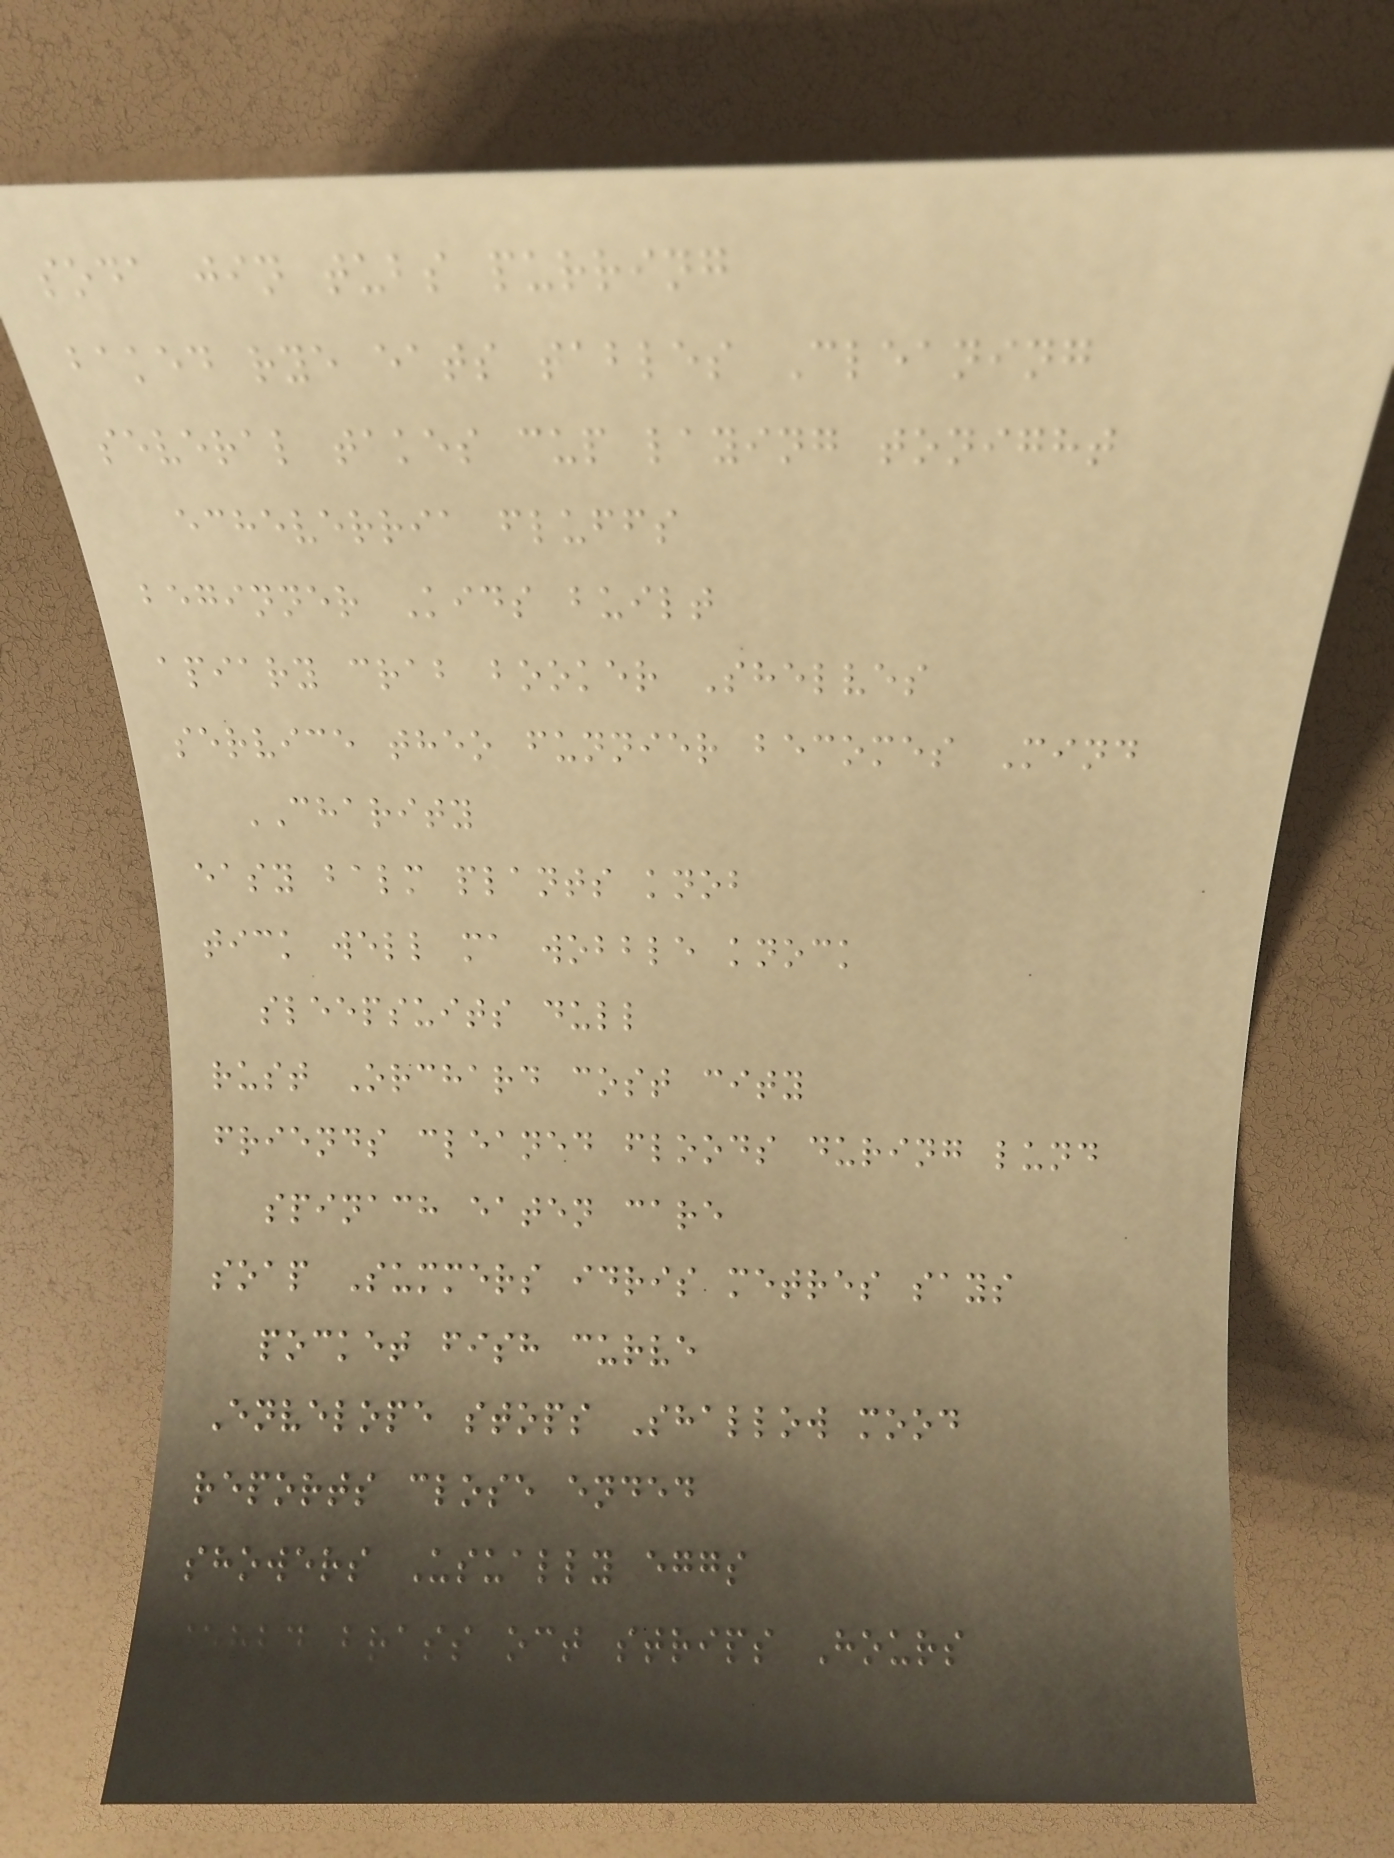soda jin tubs purring
baked rye eats tables Cleaning
several takes cup laying tonight
echeverria fluffs
beginner Kids built
apiary crab booker Shelves
service theo funnier becomes Mind
CHARITY
easy balm plants knob
tick well ma wobble knock
sleepsuits dull
rust Orchard cost city
friends cleaned floods during lund
spinach eaten care
soap Summers idris metres says
pocket fish curve
Envelope stops Shallow mood
reports close ended
showers Usually eggs
world brass oct strips Hours
